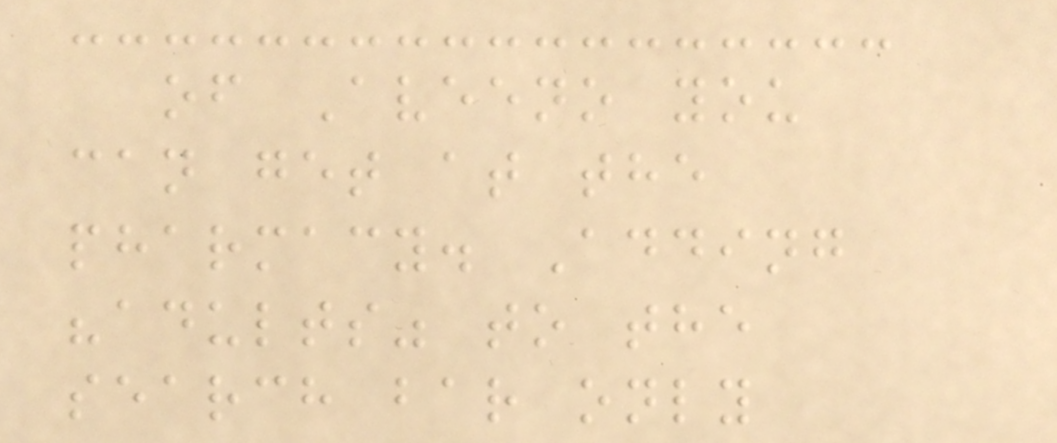of Aveeno you
can get at the
pharmacy. Adding
"adults" to the
search bar only
